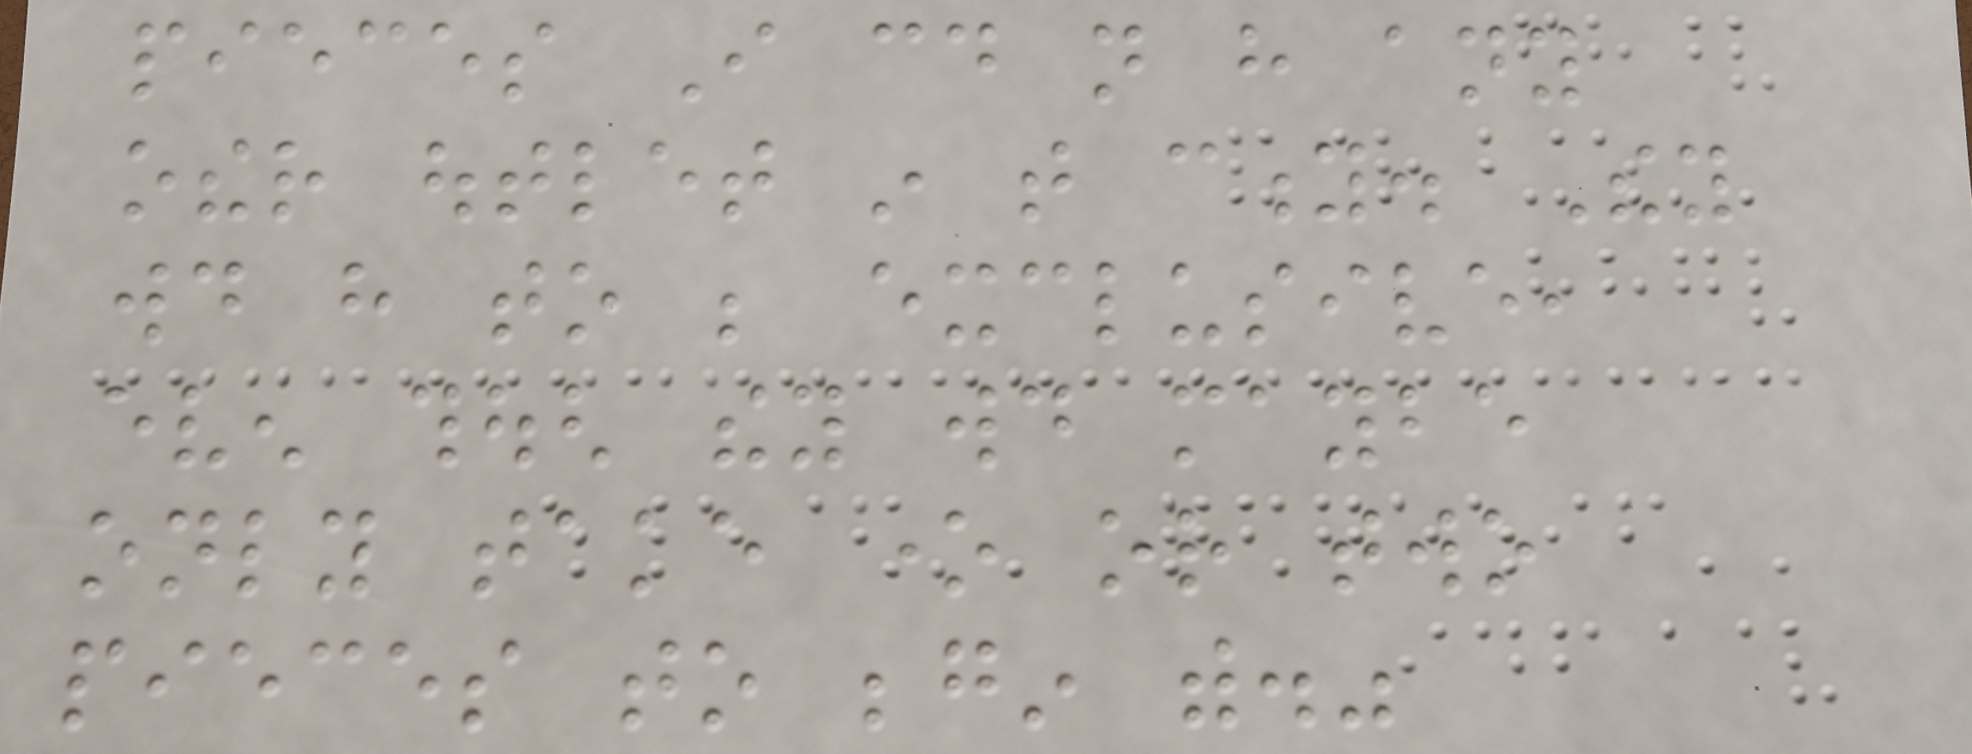pieces I could not have any
other outlet in that city. They
would have to be exclusive,
even though they would maybe
only take one or two
pieces to begin with."
